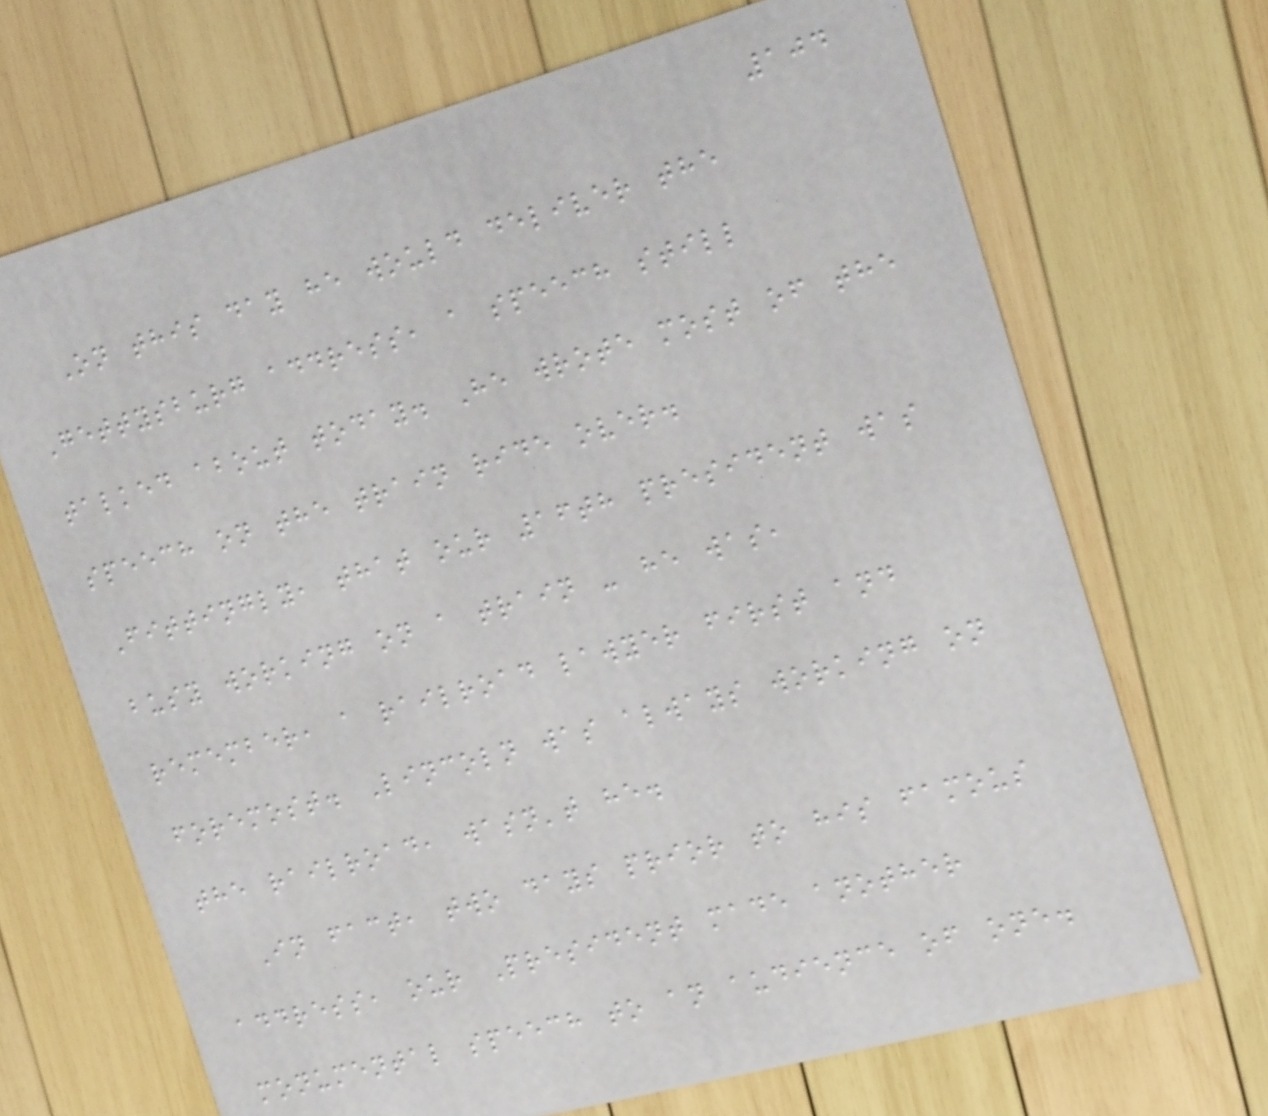104
On this day he would deliver the
Gettysburg address, a speech still
talked about today. He wrote most of the
speech on the train ride over.
Fittingly, that our 16th president was
busy working on a train - he was,
remember, a railroad lawyer first and
foremost. Lincoln was always working on
the railroad, wasn't he.
In fact, two days prior to his famous
address, our President made another
monumental speech to an audience of one.
